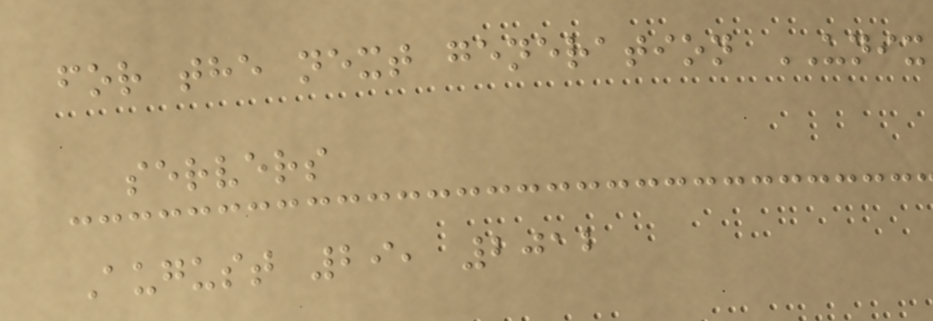for the next generation UNIX
servers
August 29, 2012
